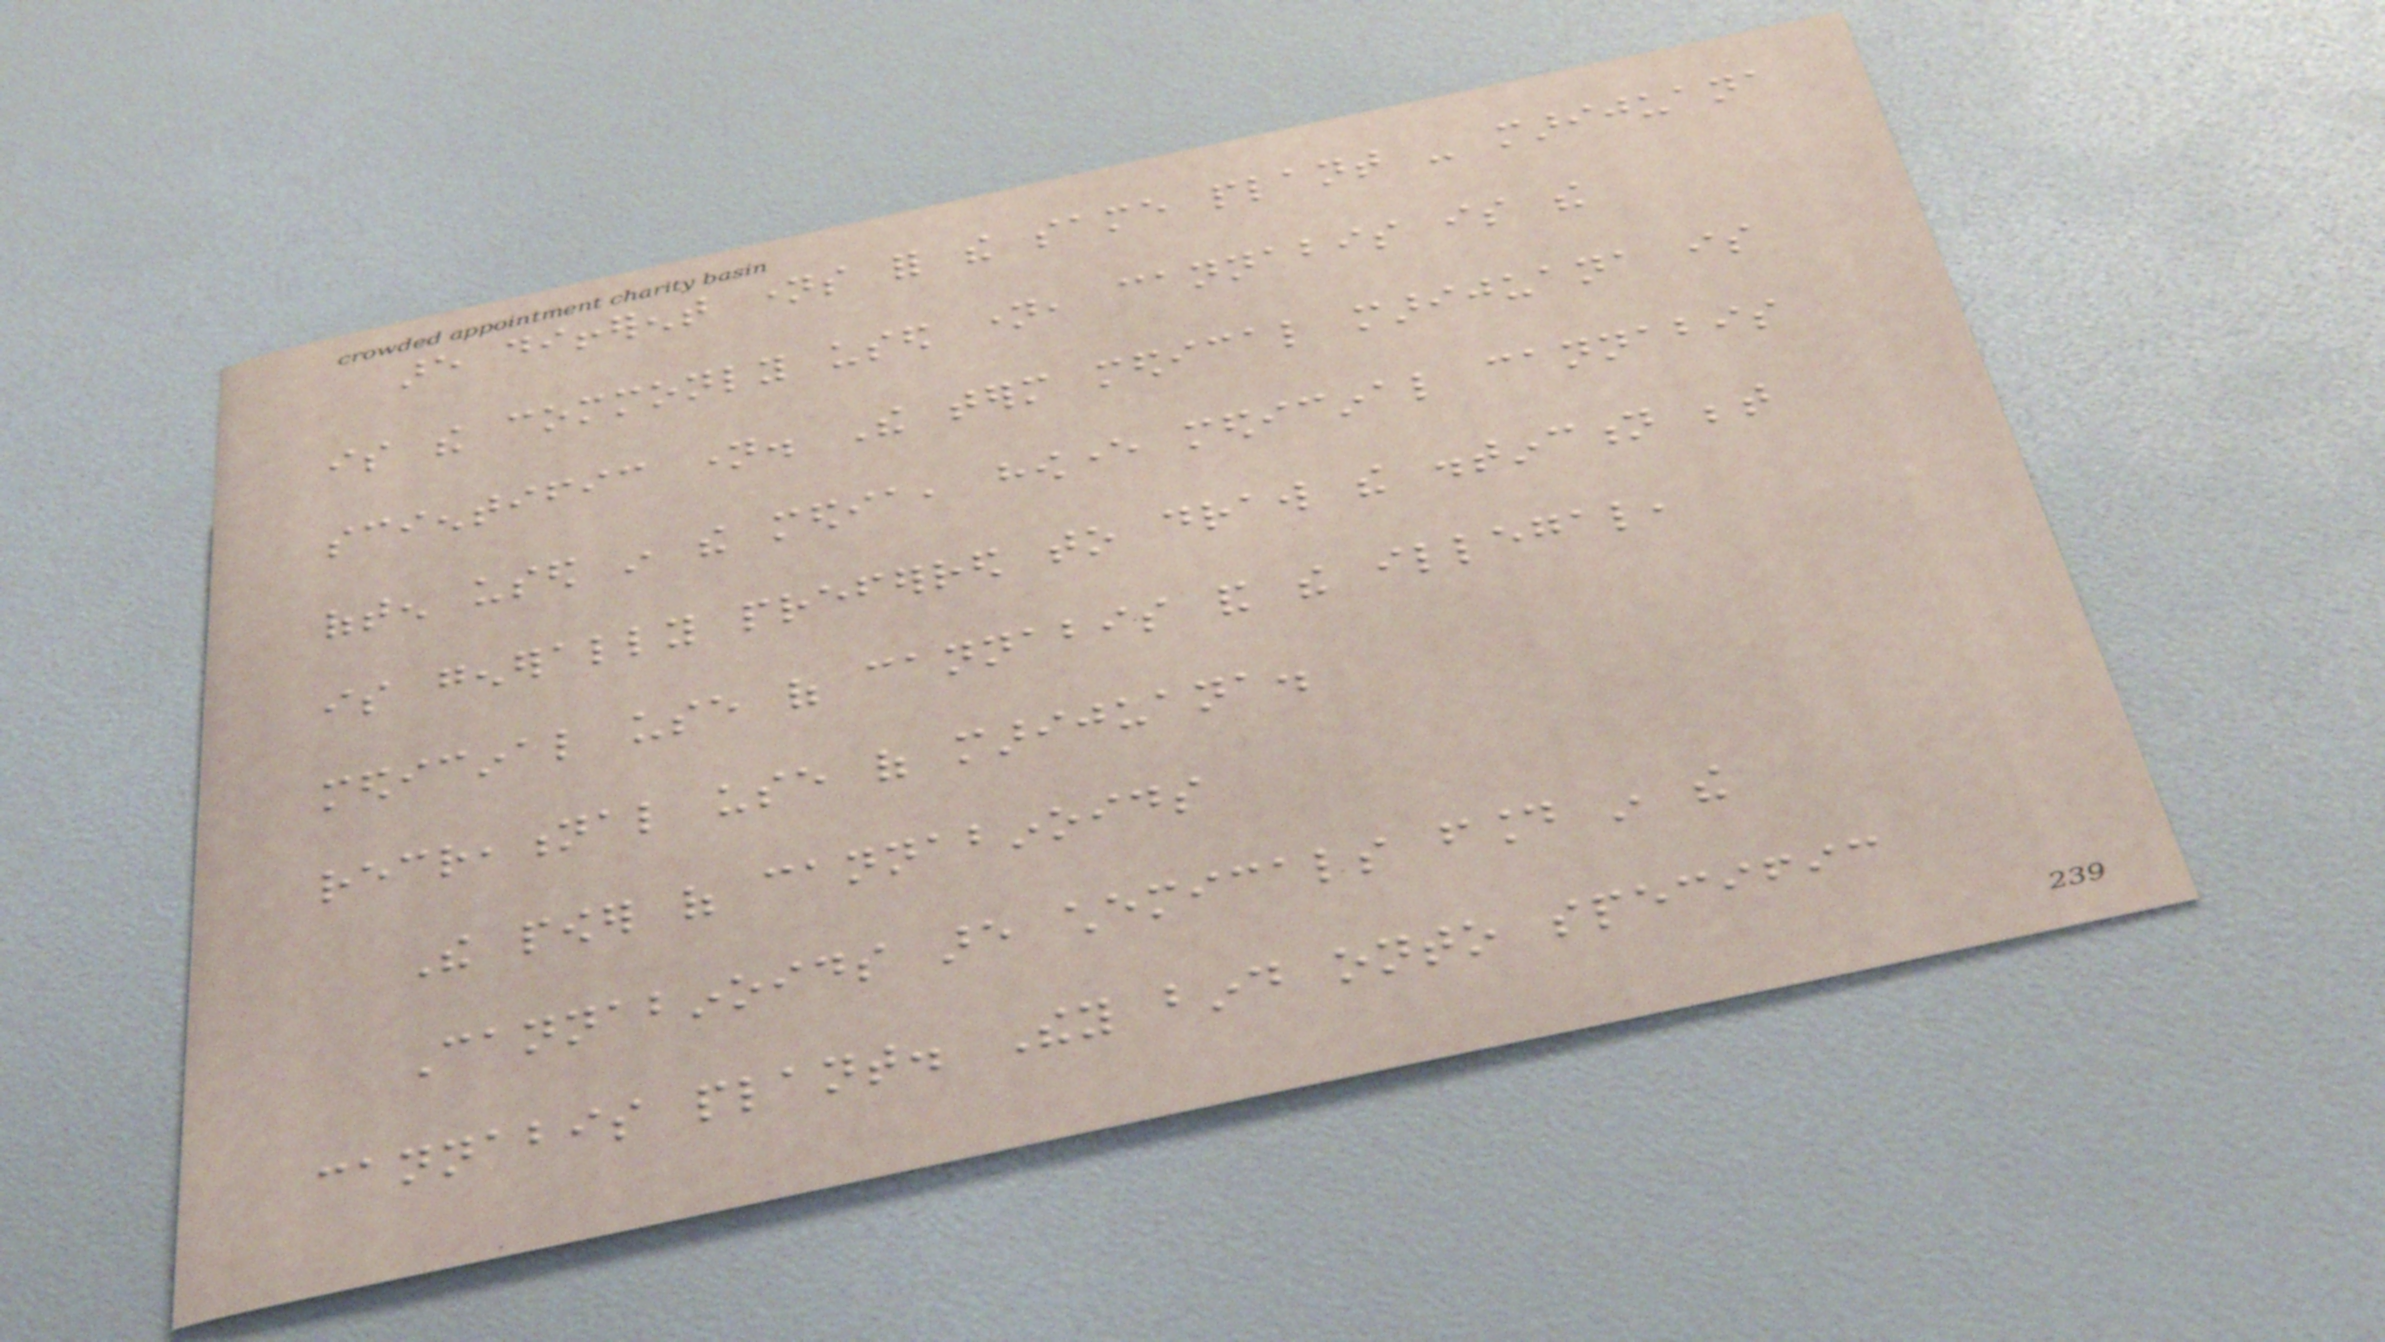are different names for the same plant - marijuana
is the commonly used name, cannabis is the
scientific name. The term medical marijuana is
often used in the media, however medicinal cannabis
is generally preferred to draw the distinction between
medicinal use of cannabis and the illegal,
recreational use of marijuana.
The power of cannabinoids
Cannabinoids are chemicals found in the
cannabis plant. They bind onto specific
